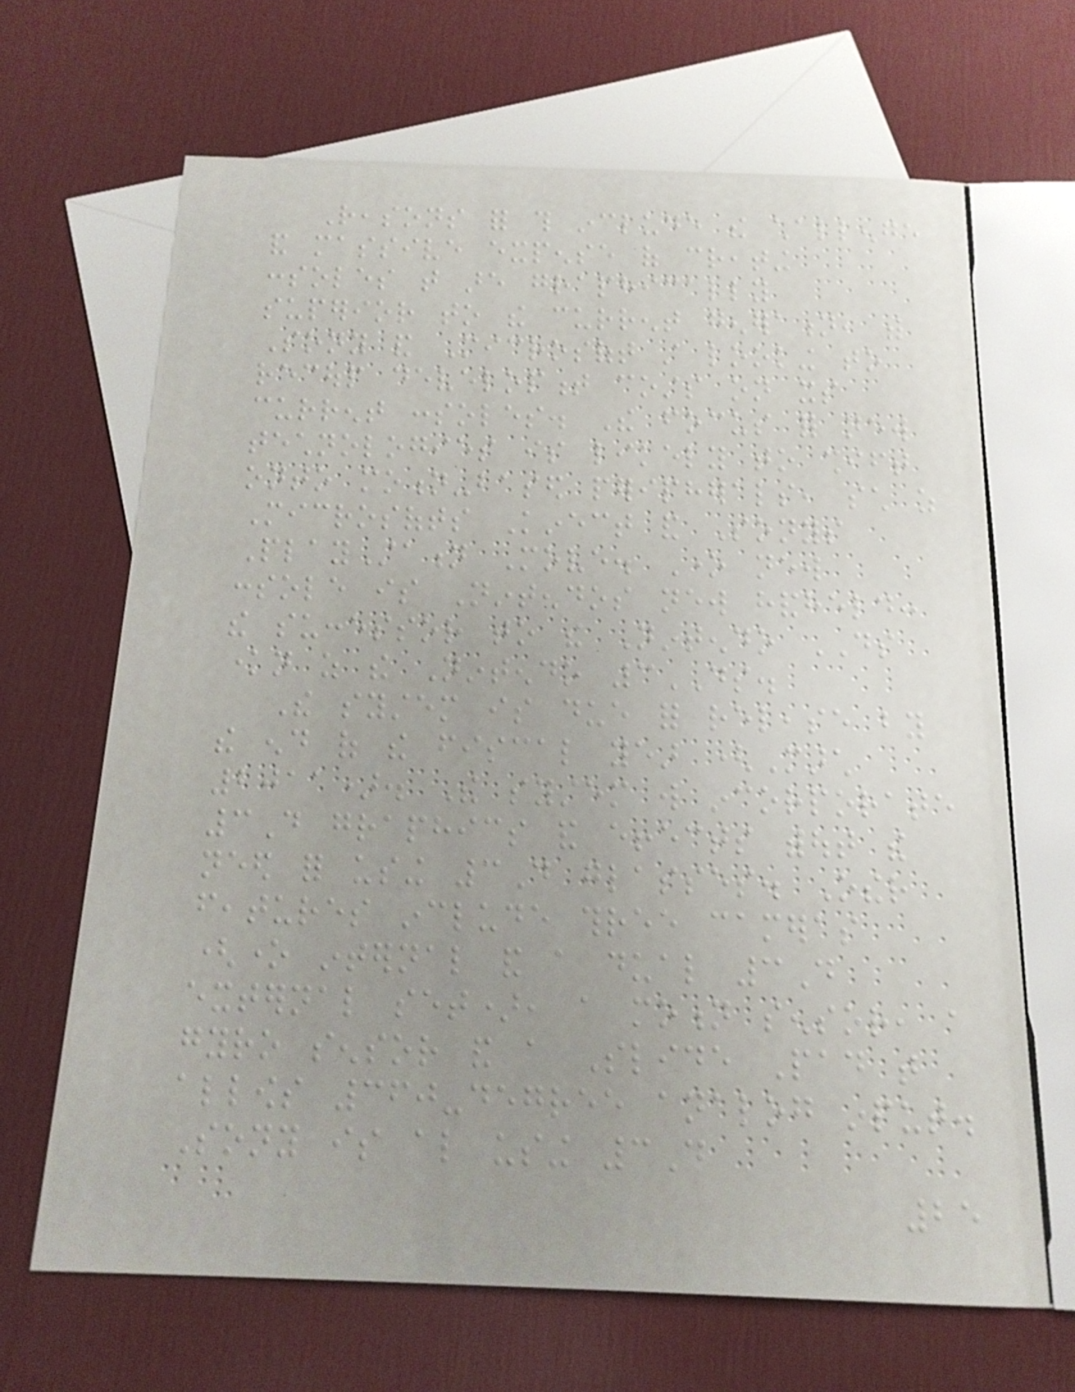Reasons for this include the challenge
and massive expense of creating
consoles that are graphically
superior to the current generation, with
Sony and Microsoft still looking to
recoup development costs on its
current consoles. The focus for new
technologies is likely to shift
onto motion-based peripherals, such as
Microsofts Kinect and Sonys
PlayStation Move. One new
console is Nintendos new handheld:
the successor to the Nintendo DS
known as the Nintendo 3DS.
The system is due for release by
the end of the fiscal year (March
2011). The system will incorporate
3D graphics and effects without the
need for using 3D glasses. Other
features include three cameras
(one internal and a dual 3D
external set), a motion sensor, a
gyro sensor and a Slide Pad that
allows 360-degree analog input.
Sony is also using 3D
25
